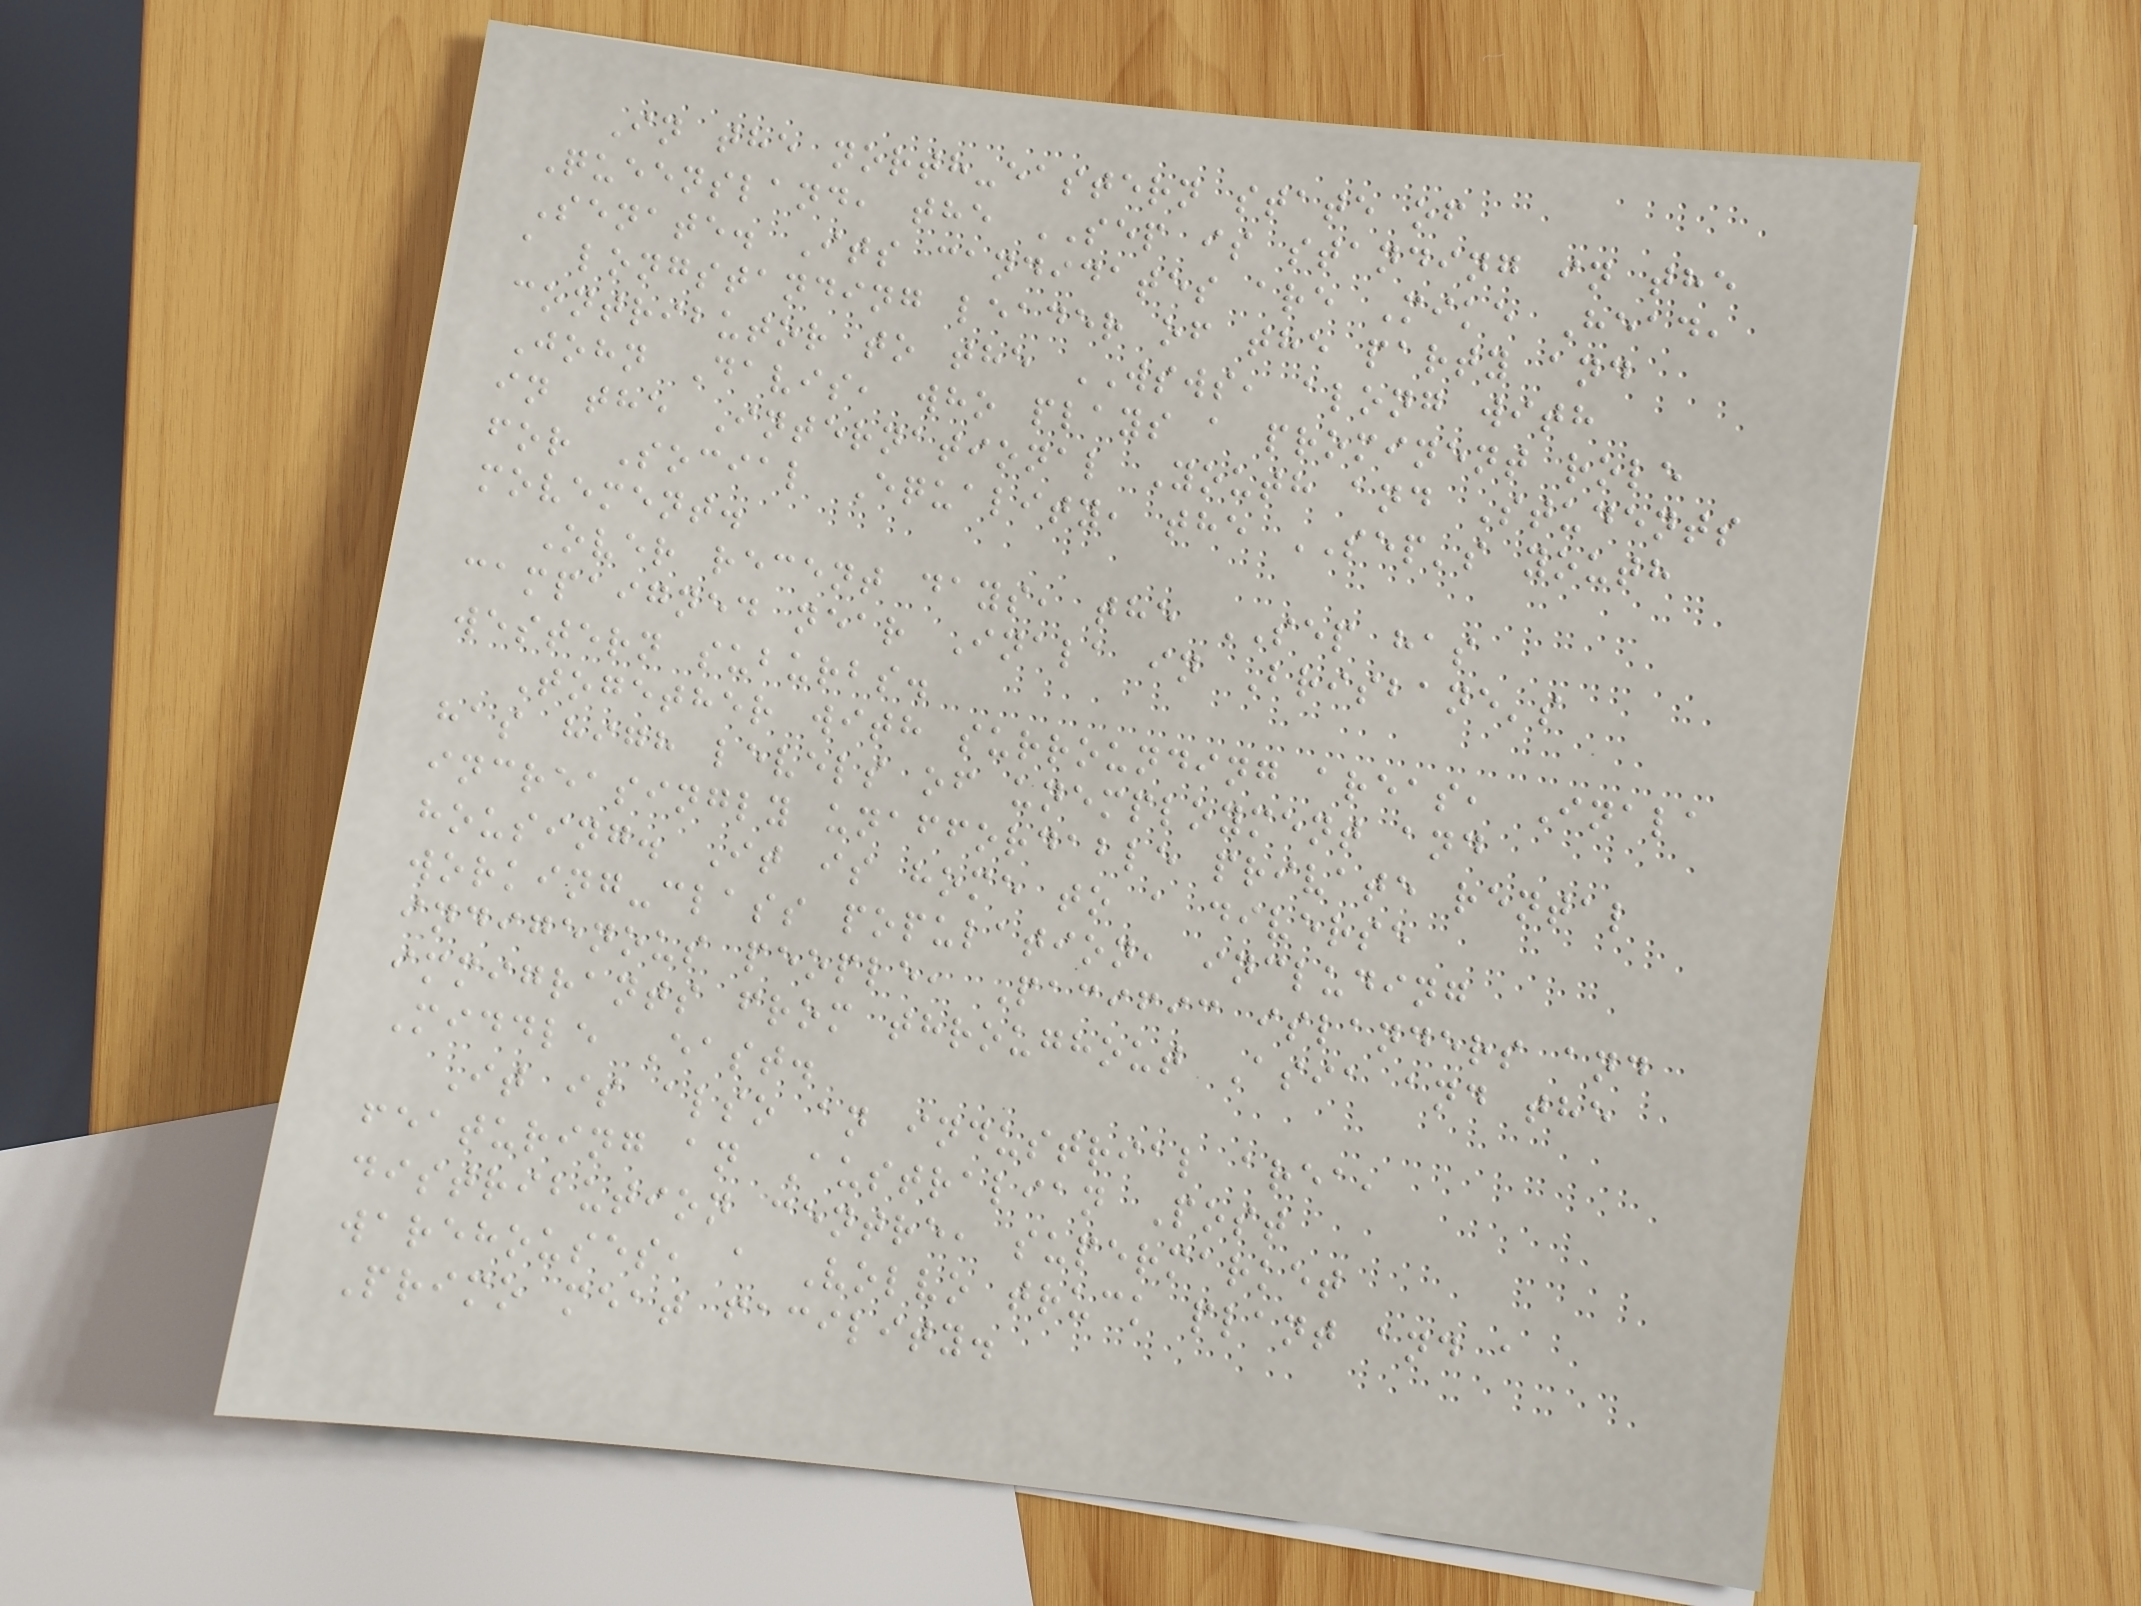In the north-eastern state of
Queensland, the SEP is standing in the
Senate. Its candidates are Mike Head,
a longstanding leader of the party and
contributor to the WSWS, along with
John Davis, who plays a prominent role
in the International Youth and Students
for Social Equality, the SEP's youth
movement.
Over recent days, the SEP has
campaigned near Inala in Brisbane's
western suburbs.
Together with surrounding areas, Inala
has high levels of unemployment and
increasingly unaffordable private rental
housing. It is home to a diverse
working-class population, including
indigenous people, Pacific islanders and
immigrants from throughout Asia and the
Middle East.
It is also an industrial area,
featuring an Australian Post
distribution centre, supermarket
warehouses, a Volvo truck plant and a
Primo meat facility.
